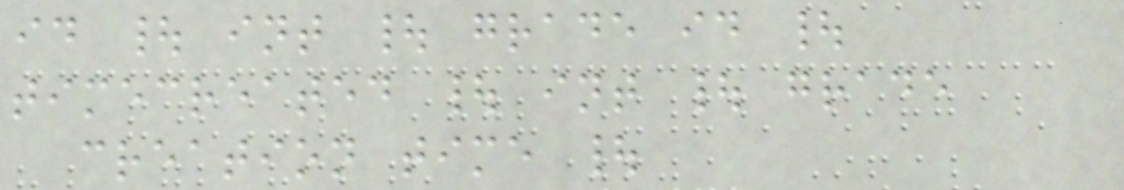id | int | grade id |
timecreated | int | grade
creation time |
